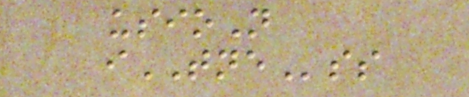usioN
iTNEss
